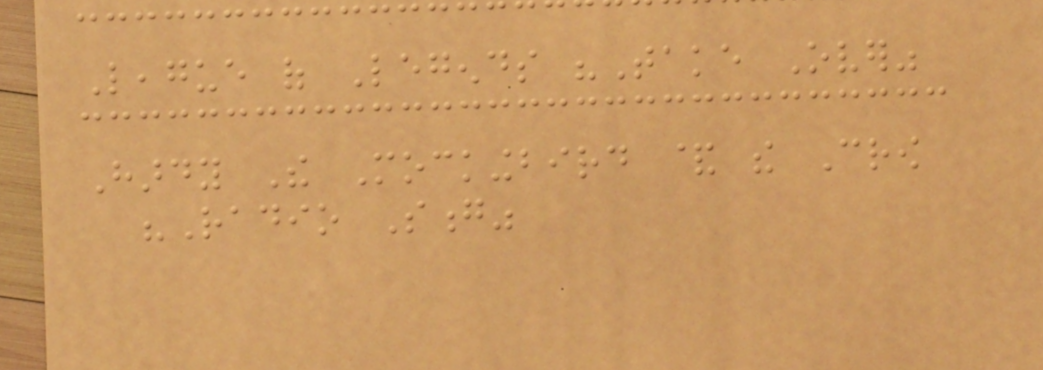League of Legends "Take Over"
Hardy The Mockingbird & the Crow
"Radio Song"
